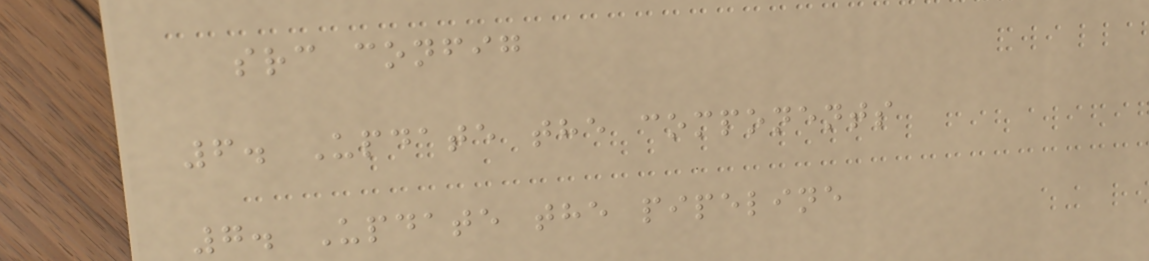src config
6. Update the components
7. Update the pipeline
